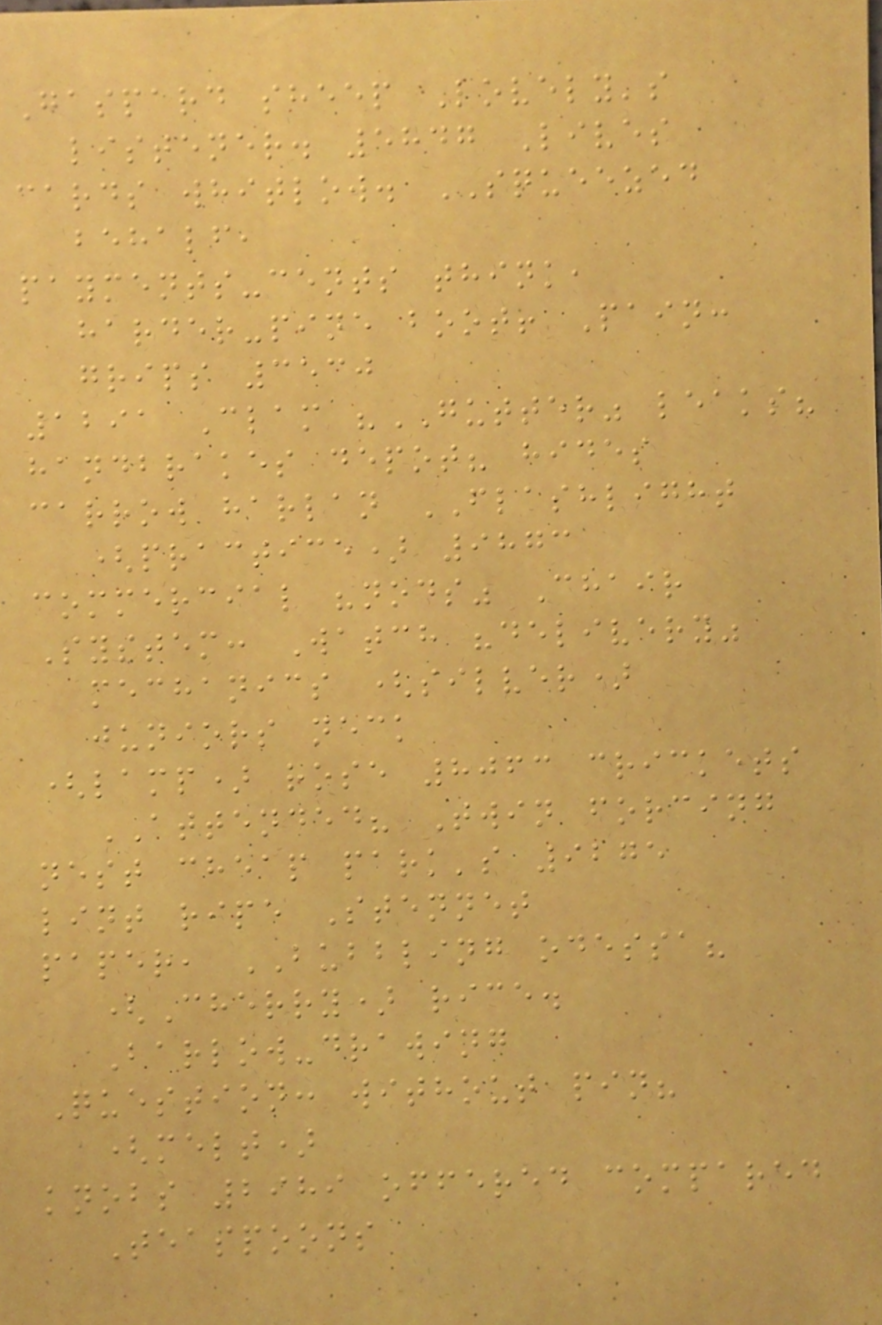Gaspard sheep Lovely's
listener. 5847 Lives
cards whitlow. SQUEEZED
behalf,
payments-cents think,
harder-pine boot! Pain:
grips 3530
1291 Clam "GUTTER" leaks?
handbrakes depot? hides
carrow harlan FLASHLIGHT
(practice) 9873
commercial "nods" Chair
System: Watch "delivery"
mechanics (silver)
juniors neck
(lamp) rose 8063 crickets
ATTENDED? Twin forcing
nest cheap park's 9275
lint ripe Stennet
paper, BUBBLING odessa?
(Cherry) rice.
Barlow-drawing
Question: without pin?
(melt)
knobs 2989 offered compared
Teaspoons
